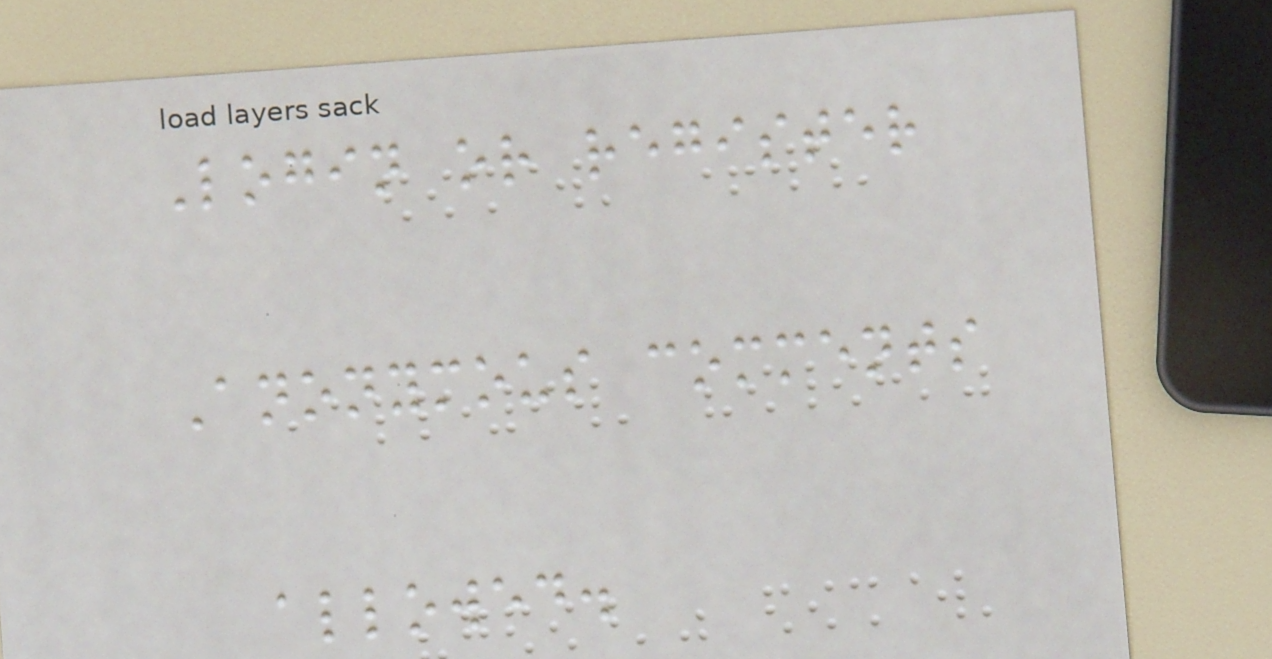Login or register
Anonymous comments
allowed.
